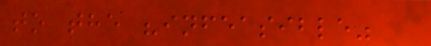to the "infeasible"
